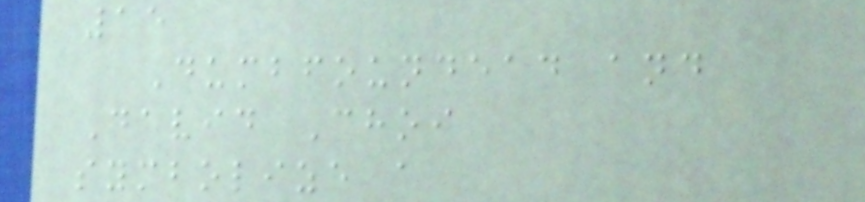15
Dumbfoundead and
David Choi
symbolize a
